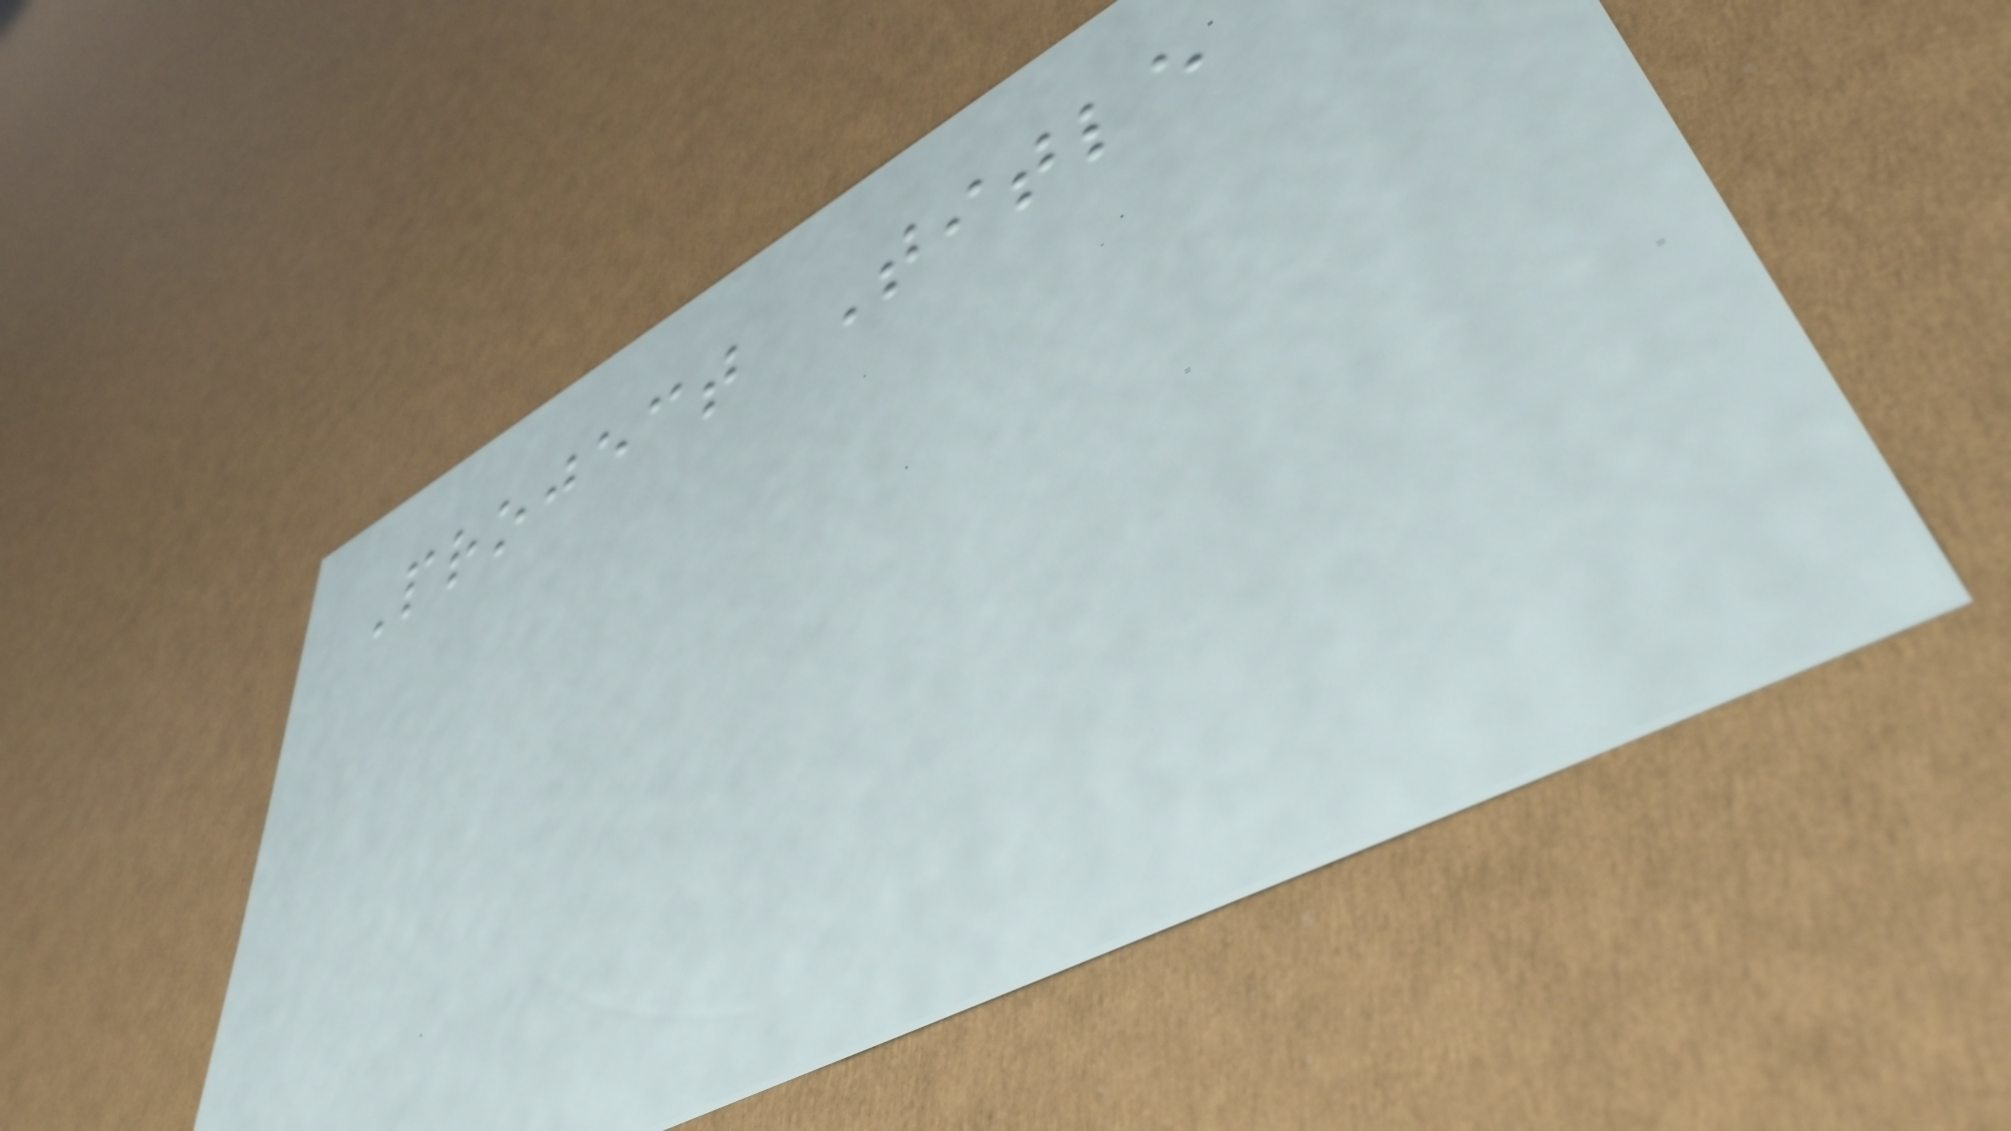Project Title
